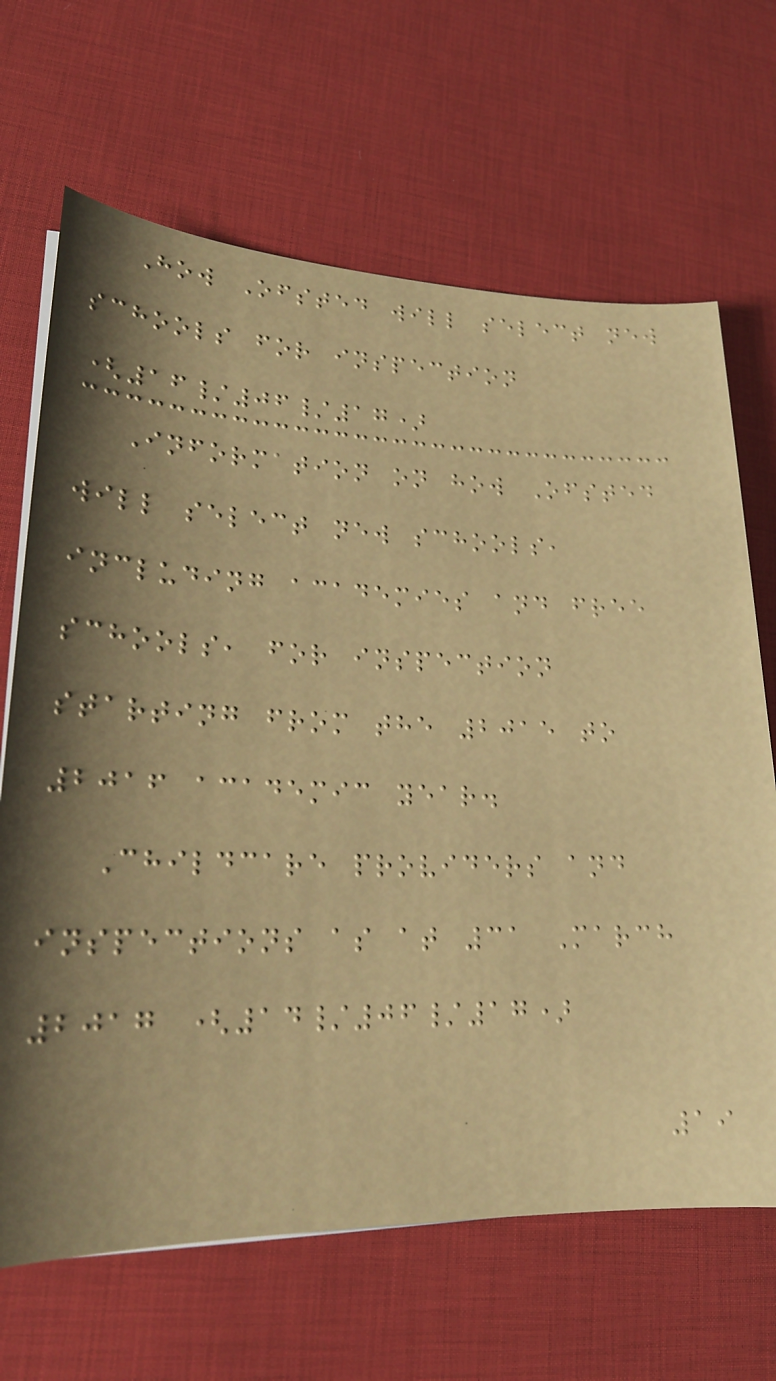How Ofsted will select new
schools for inspection
(16/06/17)
Information on how Ofsted
will select new schools,
including academies and free
schools, for inspection
starting from the 2015 to
2016 academic year.
Childcare providers and
inspections as at 31 March
2017 (14/06/17)
19
